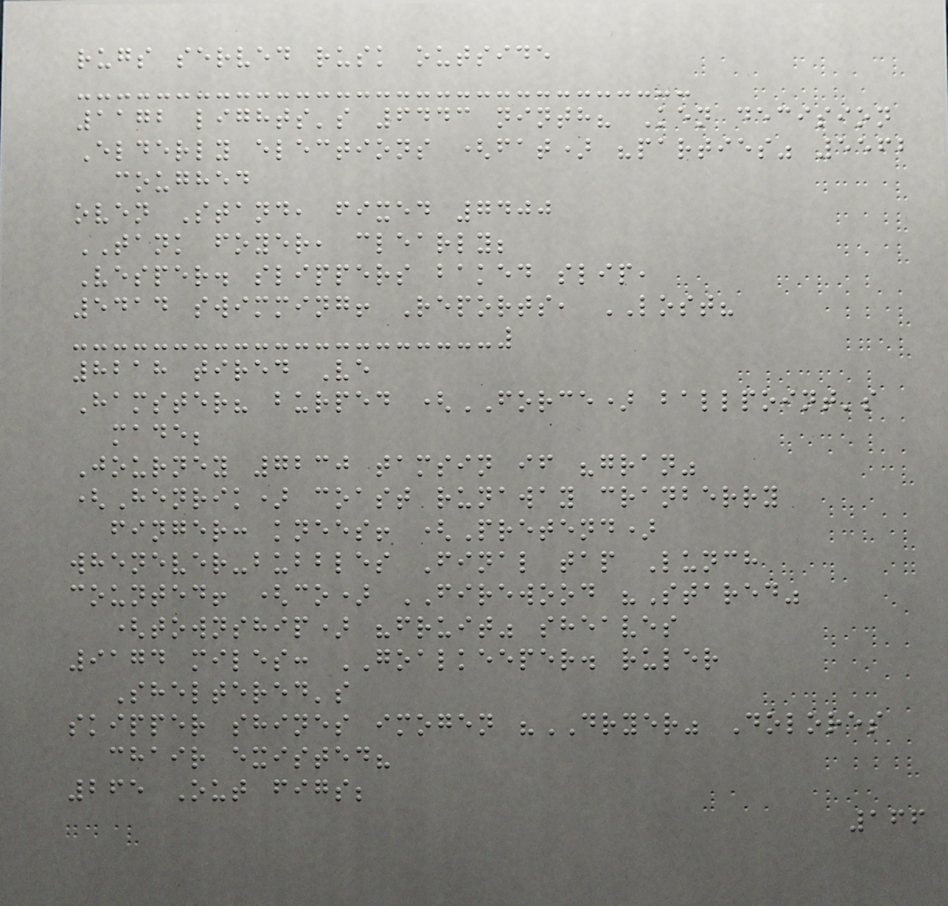rugs served rusk outside
1172 lights's 6443 ninth? Ken decision
Elderly elections (fat) "parties" 5562
coughed
oven Stand, fixed 7400
TANK foyer, clearly;
Vesper. slippers baked slip,
5414 swimming! Reports, LOST?
8218 tired Ve
Hamster? burped (FORCE) ballpoint's
made;
Journey 7230 tamsin if "gran"
(Henrik) coast runaway cranberry
finger: knees! (Pretend)
whenever-bubbles Final tap Lunch
counted! (co) FIREWOOD "Stared"
(township) "fruit" sheaves
9174 miles: GOALKEEPER. ruler
Sheltered's
skipper shines imogen "DRYER" Dolores
chair existed?
265 Out figs;
166
